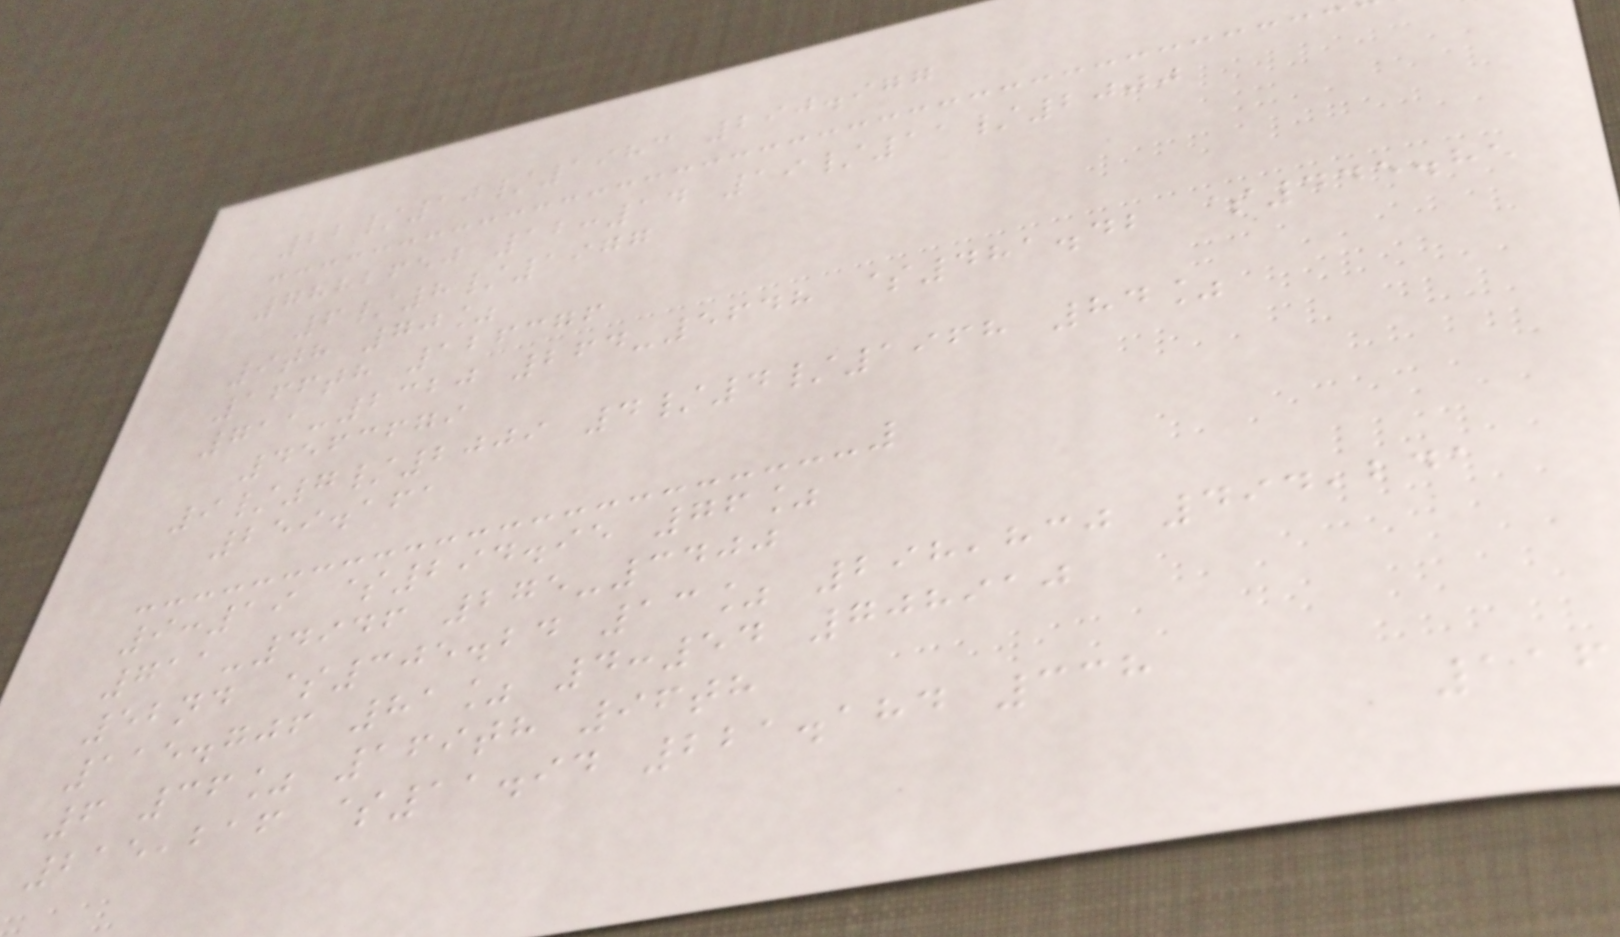22/10/1983 290.977
7882650 12:14 19/11/2000
6/8/1977
9th 70%
166th 126376
711-2320 264-5648 $481.42 $445.85
4563679
9/7/2009 4/4/1968 84%
259.161
9:19 $294.95 76%
711-4946 275-3400
52nd $305.24 13% 298,830 494,241
115.706 81% 4:54 708910
6 36% 169th 96th
215,216 $11.94 221.184 338
116
